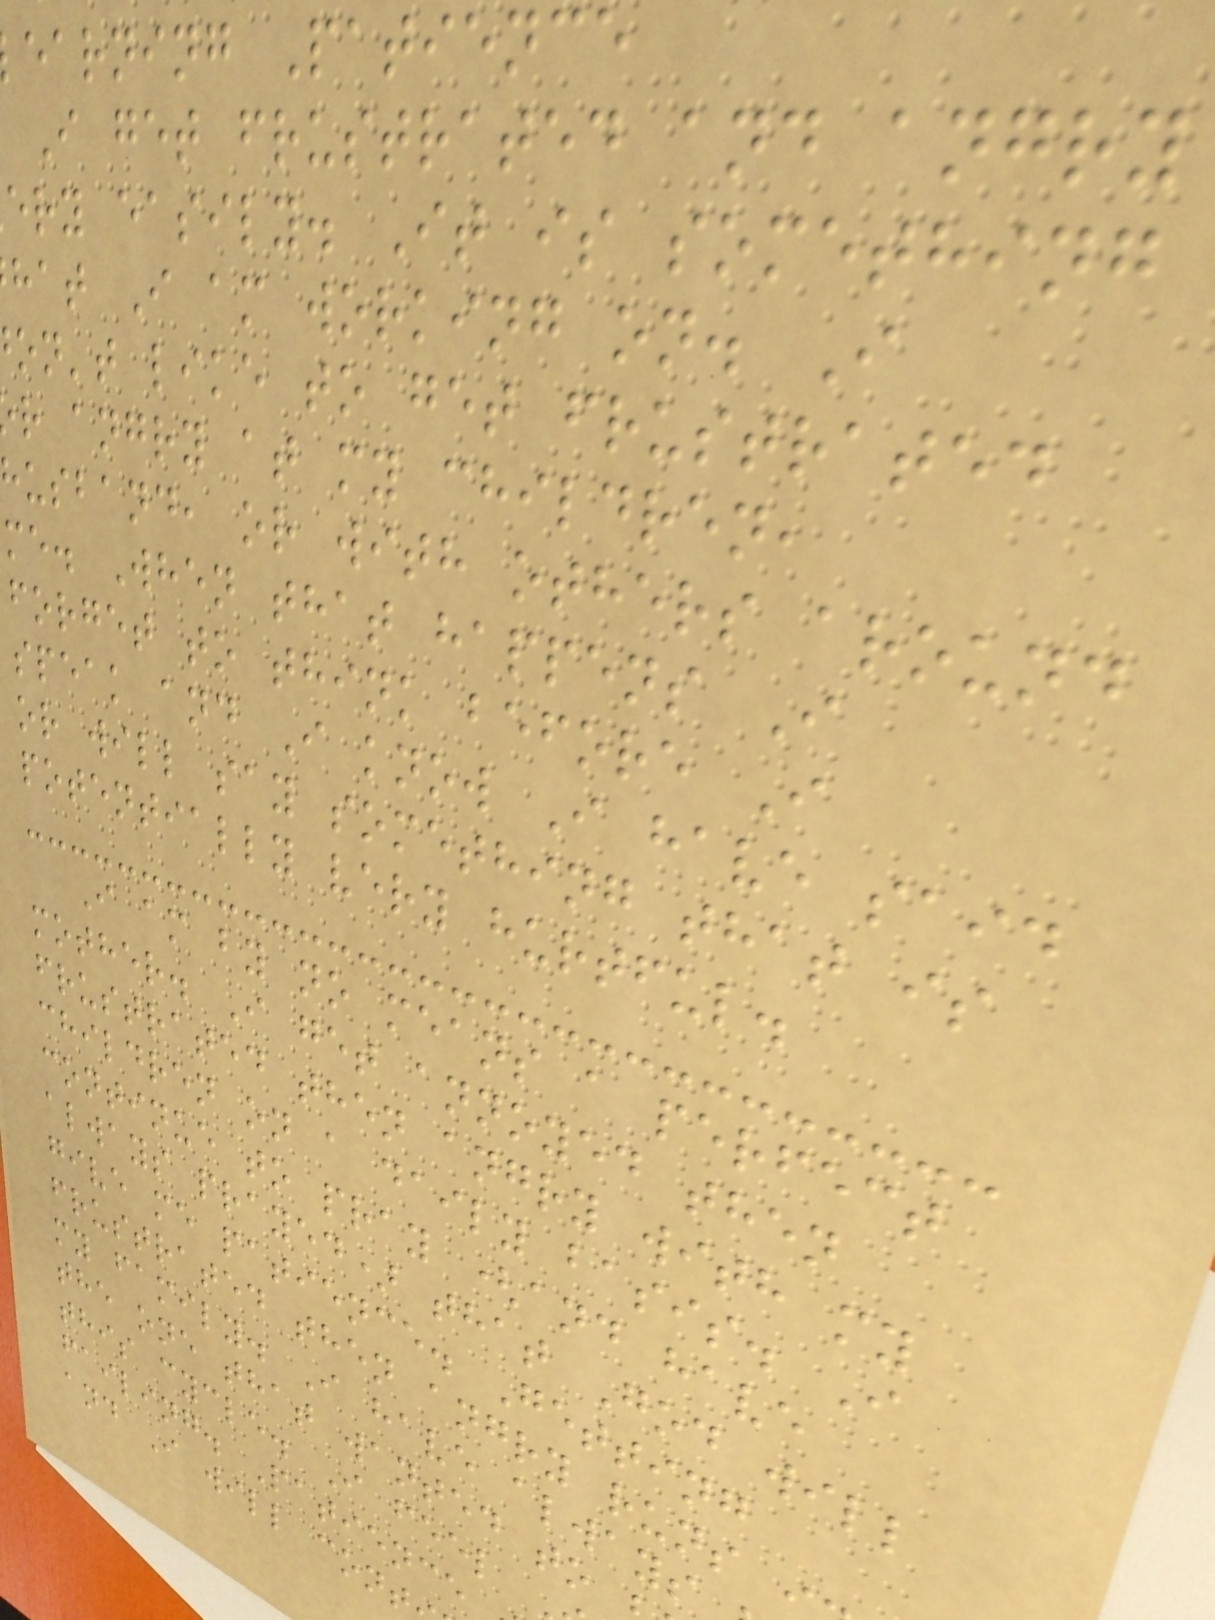earning Patience
I get frustrated and angry
ery easily. It is something
hat I am working on. I
on't like to get frustrated
r angry at my children,
husband, or with others around
me. When that happens I
forget to think before I
speak and I know I have said
or will say something that is
potentially very hurtful.
I am by no means a perfect
mother. I get annoyed then
frustrated then angry with my
children on a daily basis. I
continue to pray (and have
always prayed) that God will
give me patience. Getting
frustrated then angry runs
my family. I have always
the one that wanted to
this cycle. I feel
failing. Patience
and I will cont
